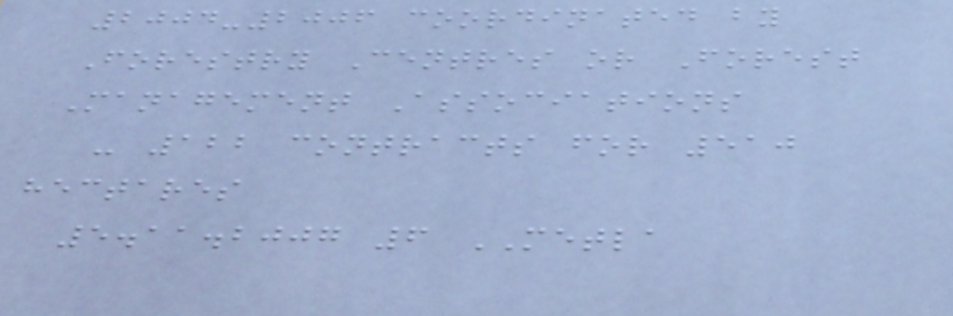2004-2006 coordinated by
Forestry Centres or Forest
Management Associations
- 122 contracts for 510
hectares
5.11.2007 6 METLA
